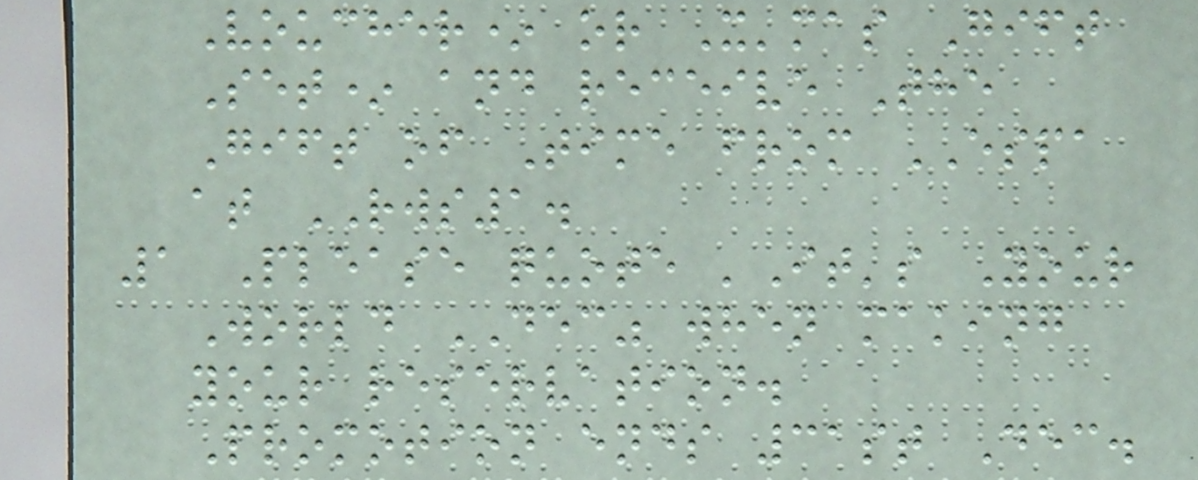Voucher* or X'mas Gift
Set* and receive The
Gift of Time from ESPA
at RWS1.
1 Please quote 'It's Your
World DEC" when making
your reservation.
Promotion ends 31st Dec.
